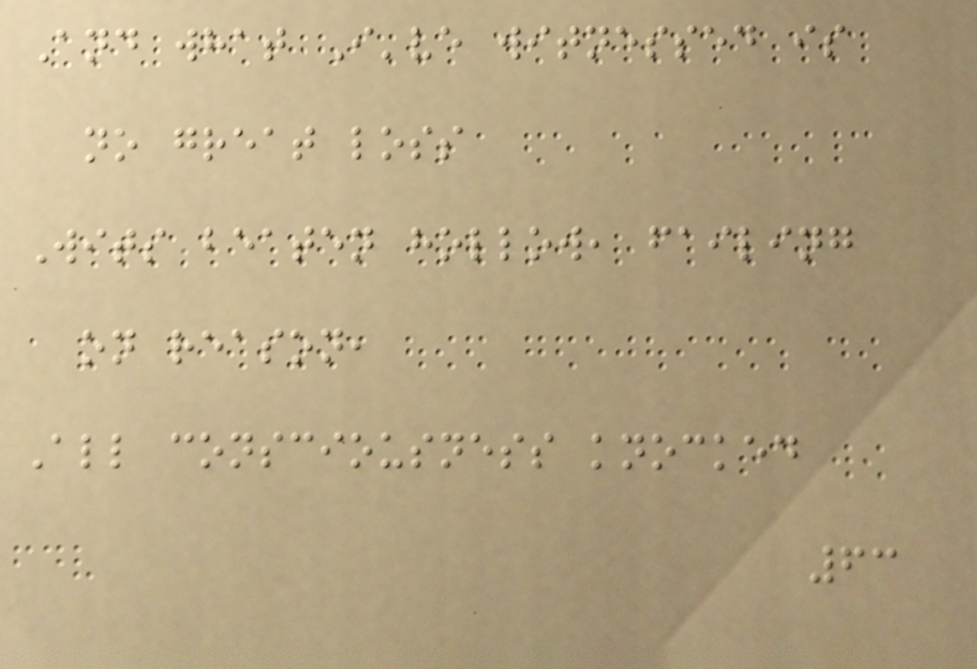And what I've witnessed is
no great loss
Wits beaten hollow, failing
on reason,
All consciousness knocked
63
